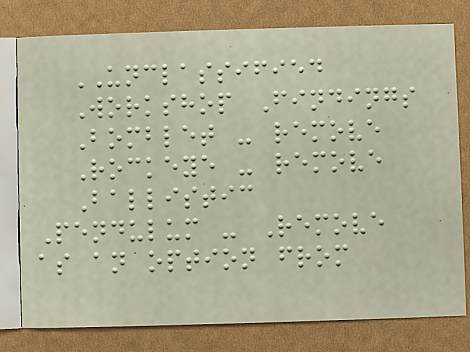UNCLASSIFIED
Workshop Findings
Bomblet - remove
Rockeye - remove
Ballistic
Pendulum - Remove
as an option from
